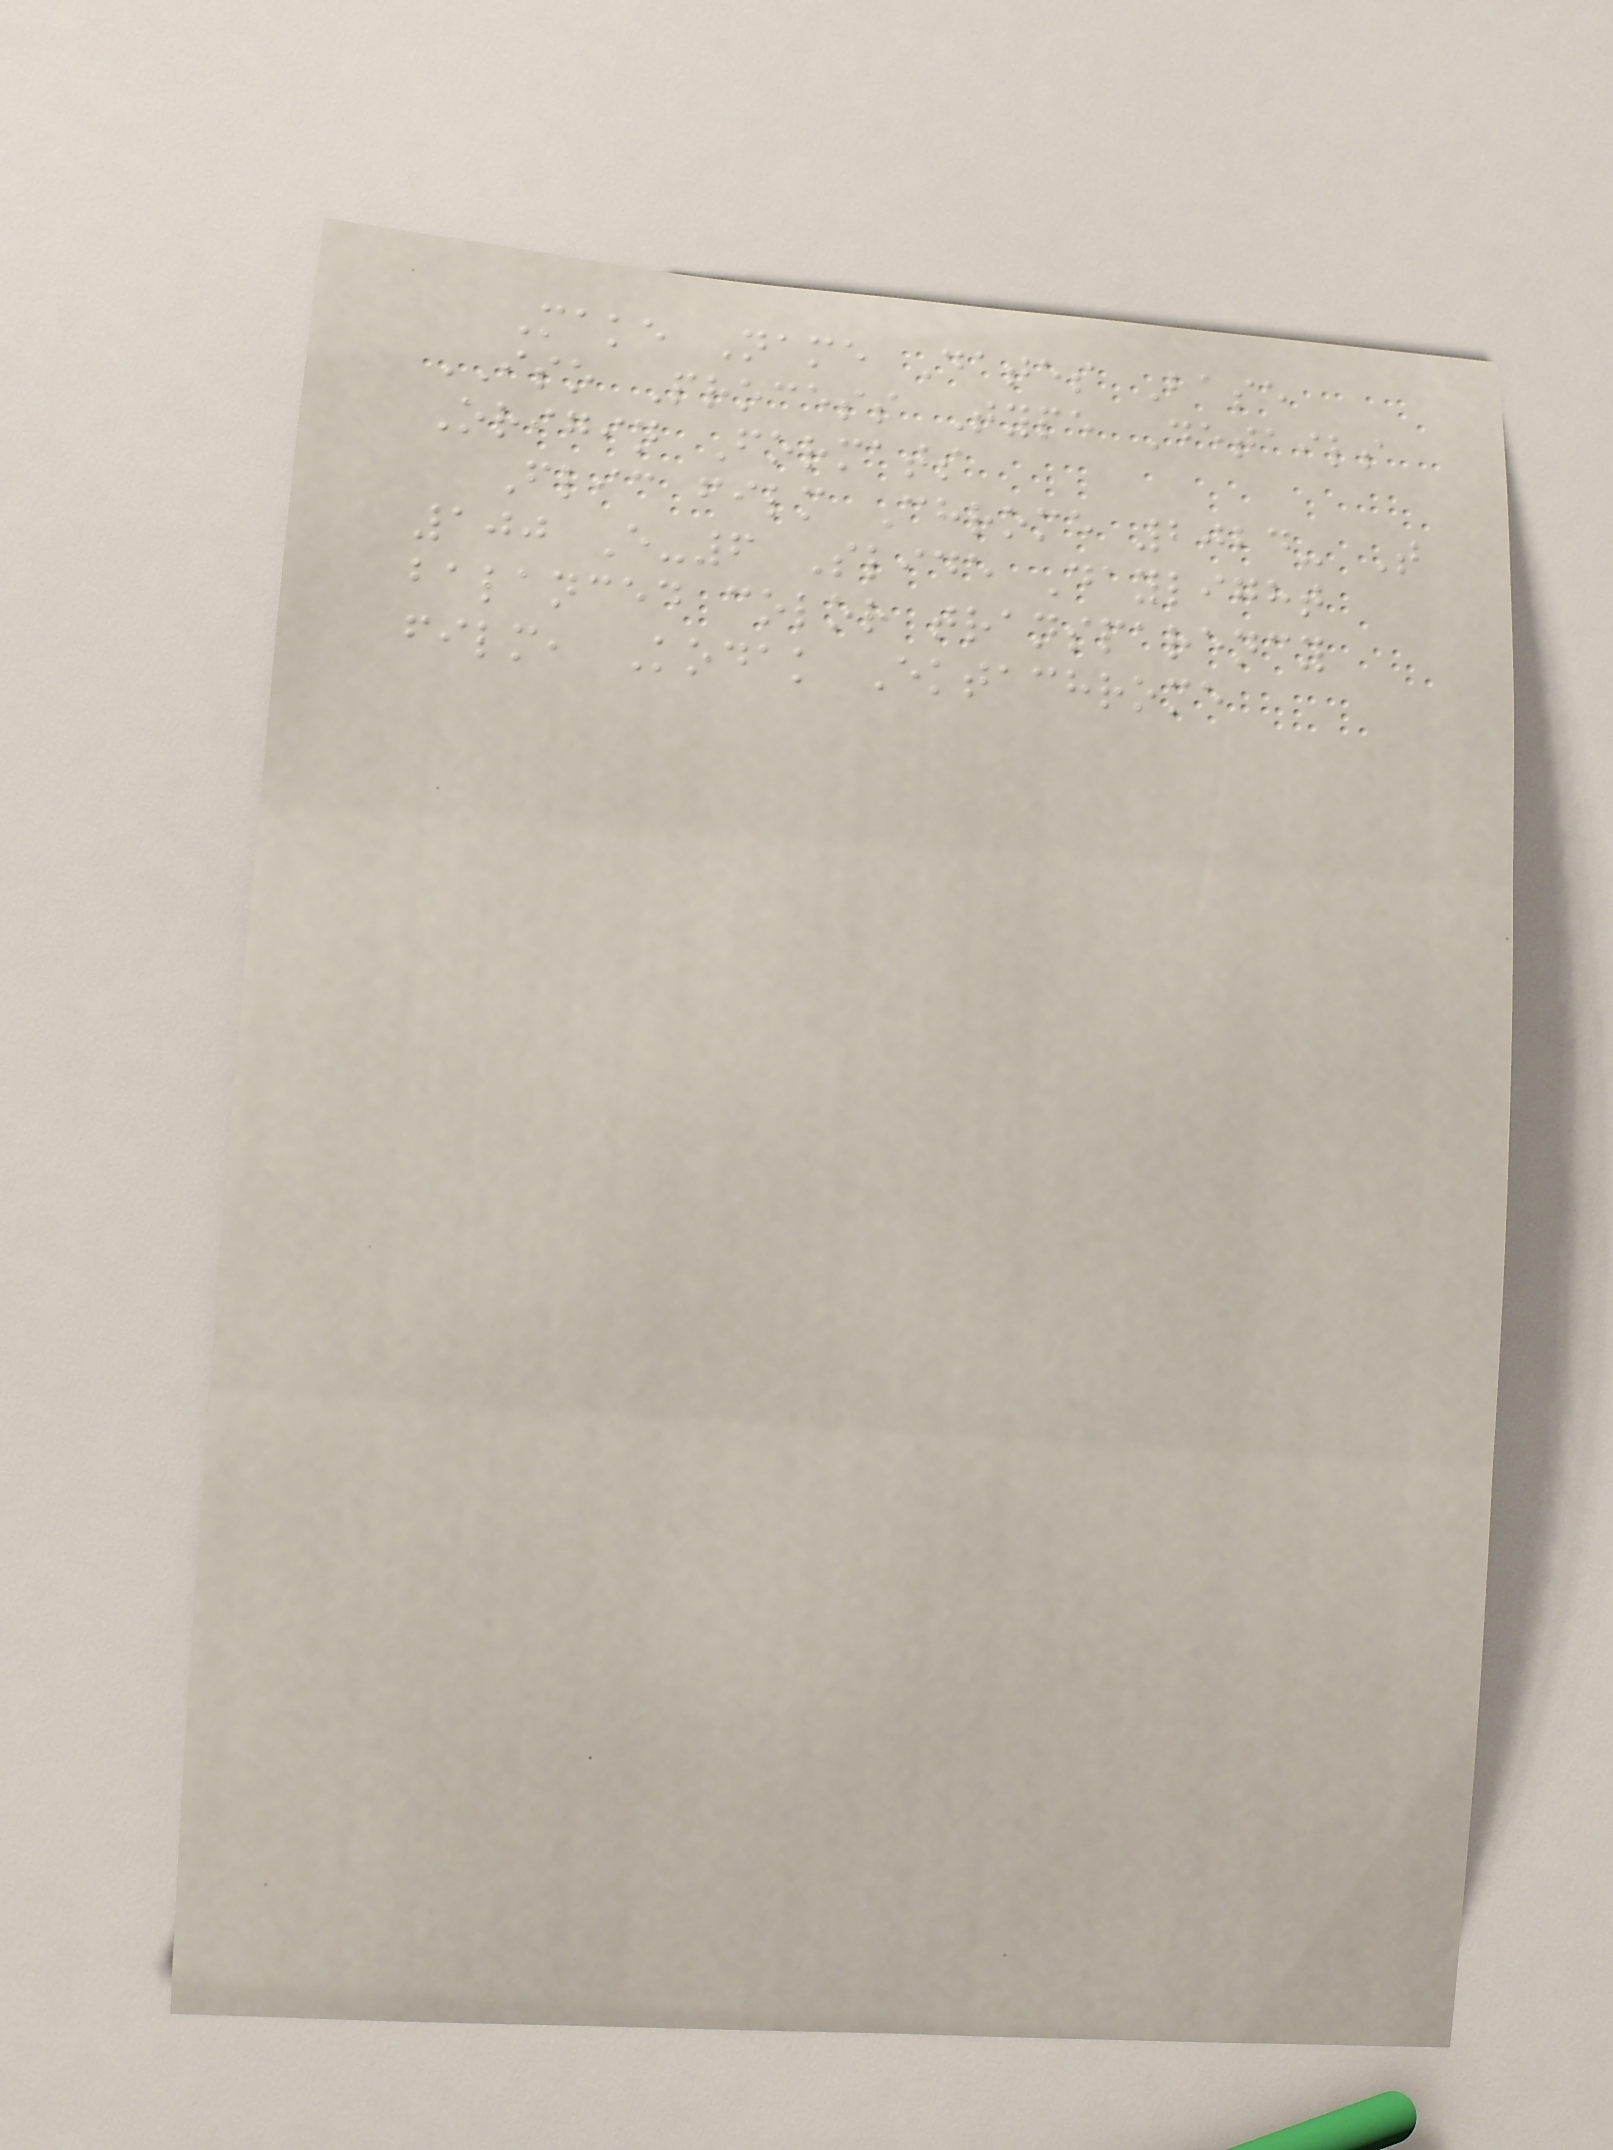Make Name Dates Base
ISO Process Type Details
Origin Formats
Flic film Chrome 2024- T
100 E-6 Slide Daylight
balanced color transparency
film, Kodak Ektachrome
